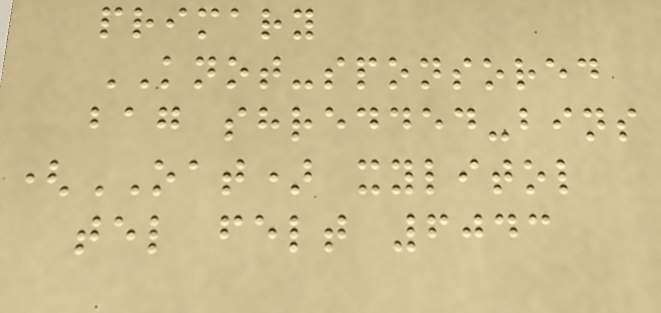primary
KNOT-sponsored
bag shredded-bins
(OAT) xylitol
tel felt 6043
